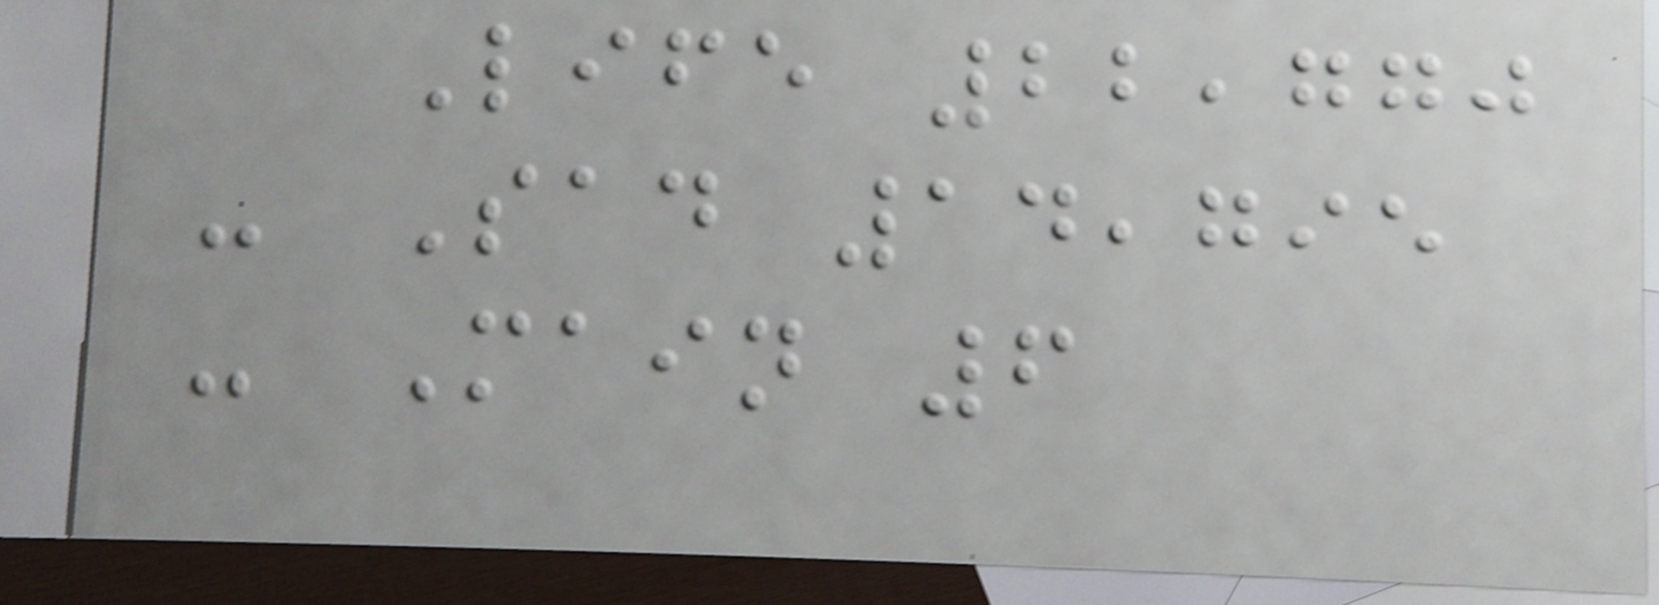Life 22,770
- Sad 14,795
- Main 6
